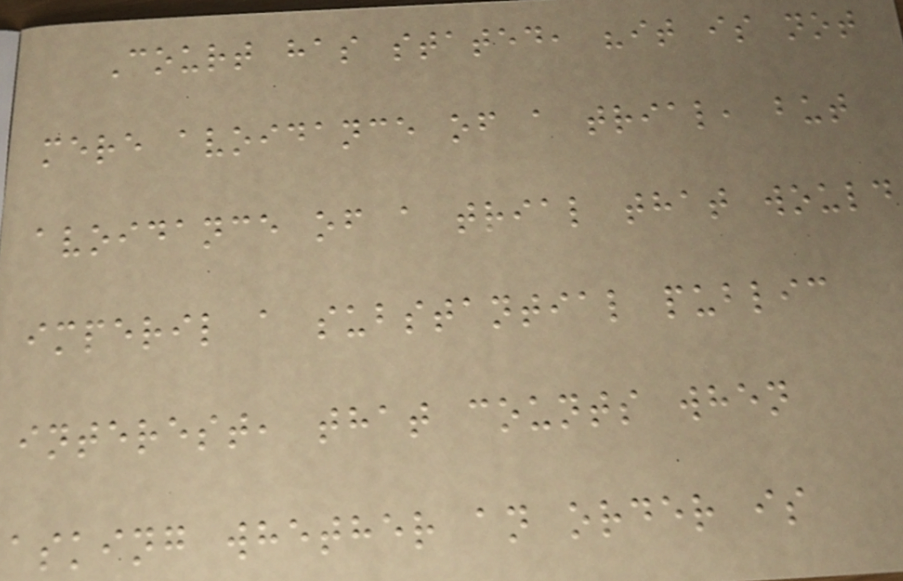Court has stated, "it is not
mere avoidance of a trial, but
avoidance of a trial that would
imperil a substantial public
interest, that counts when
asking whether an order is
